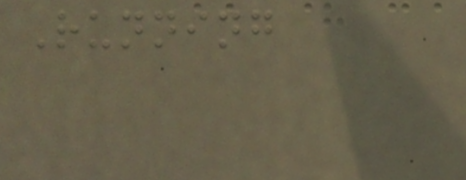Running
